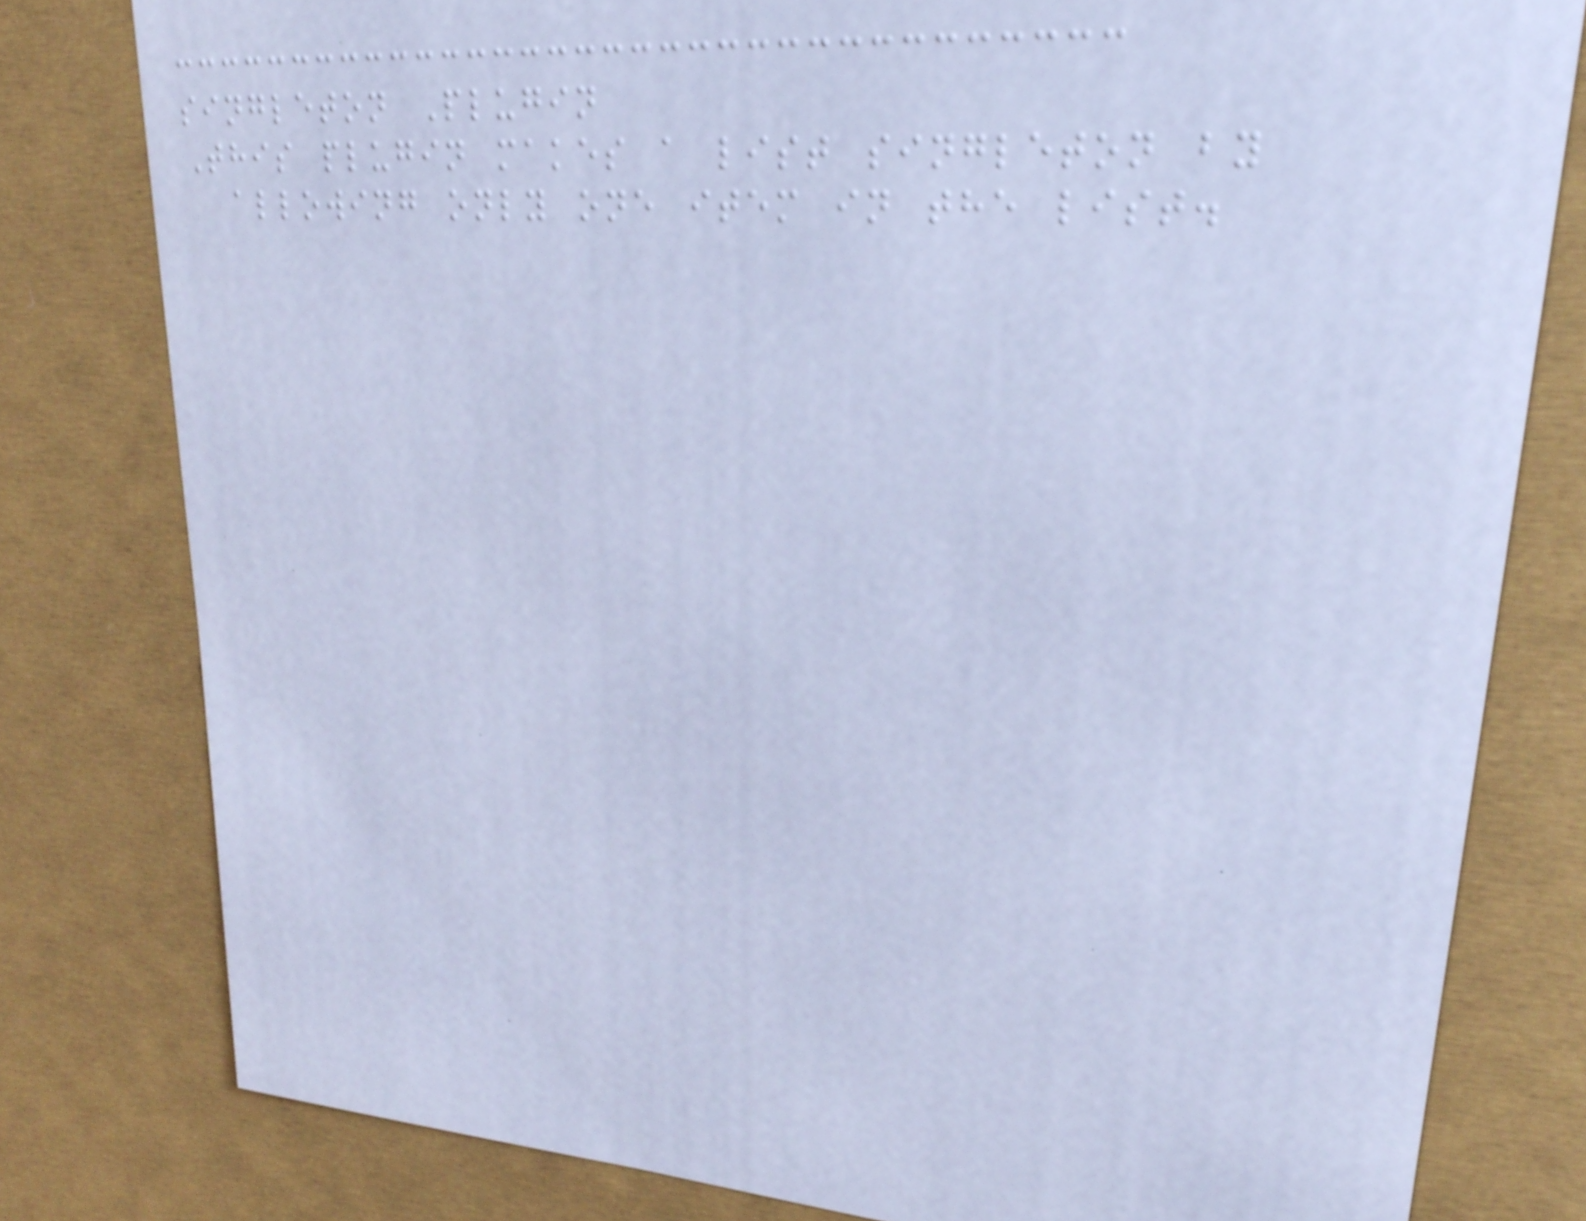singleton Plugin
This plugin makes a list singleton by
allowing only one item in the list.
